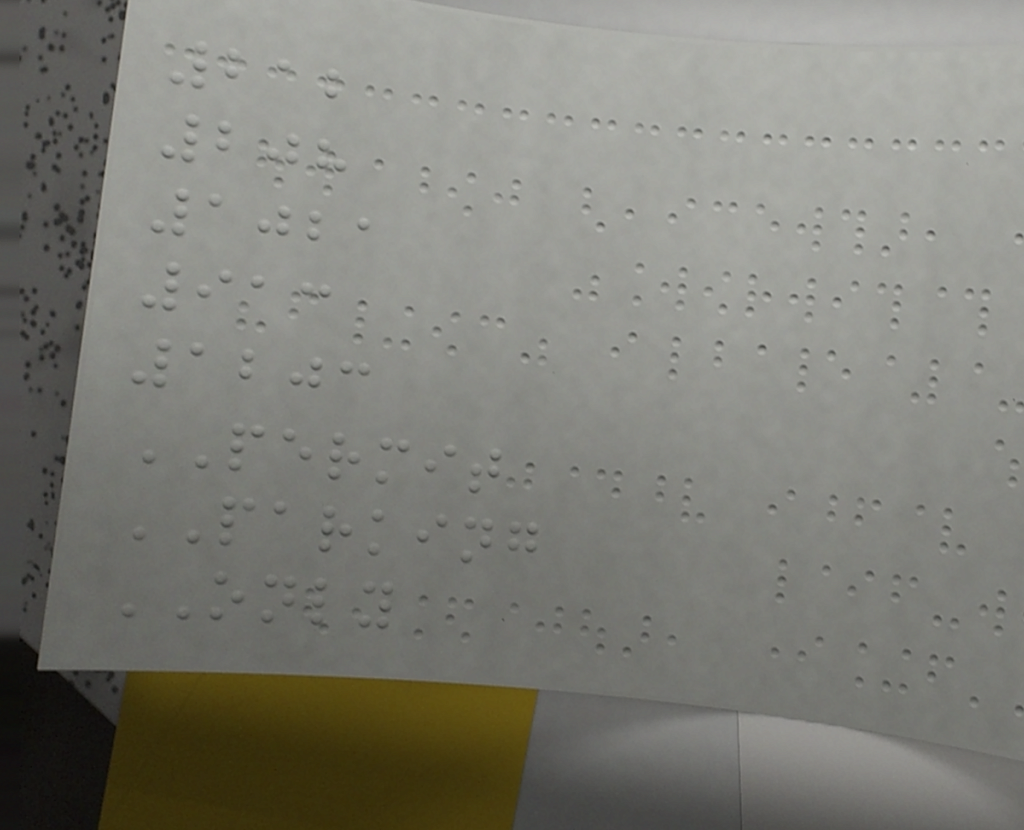212
208
1021
913
1203
PERMIT
PARKING
ONLY
